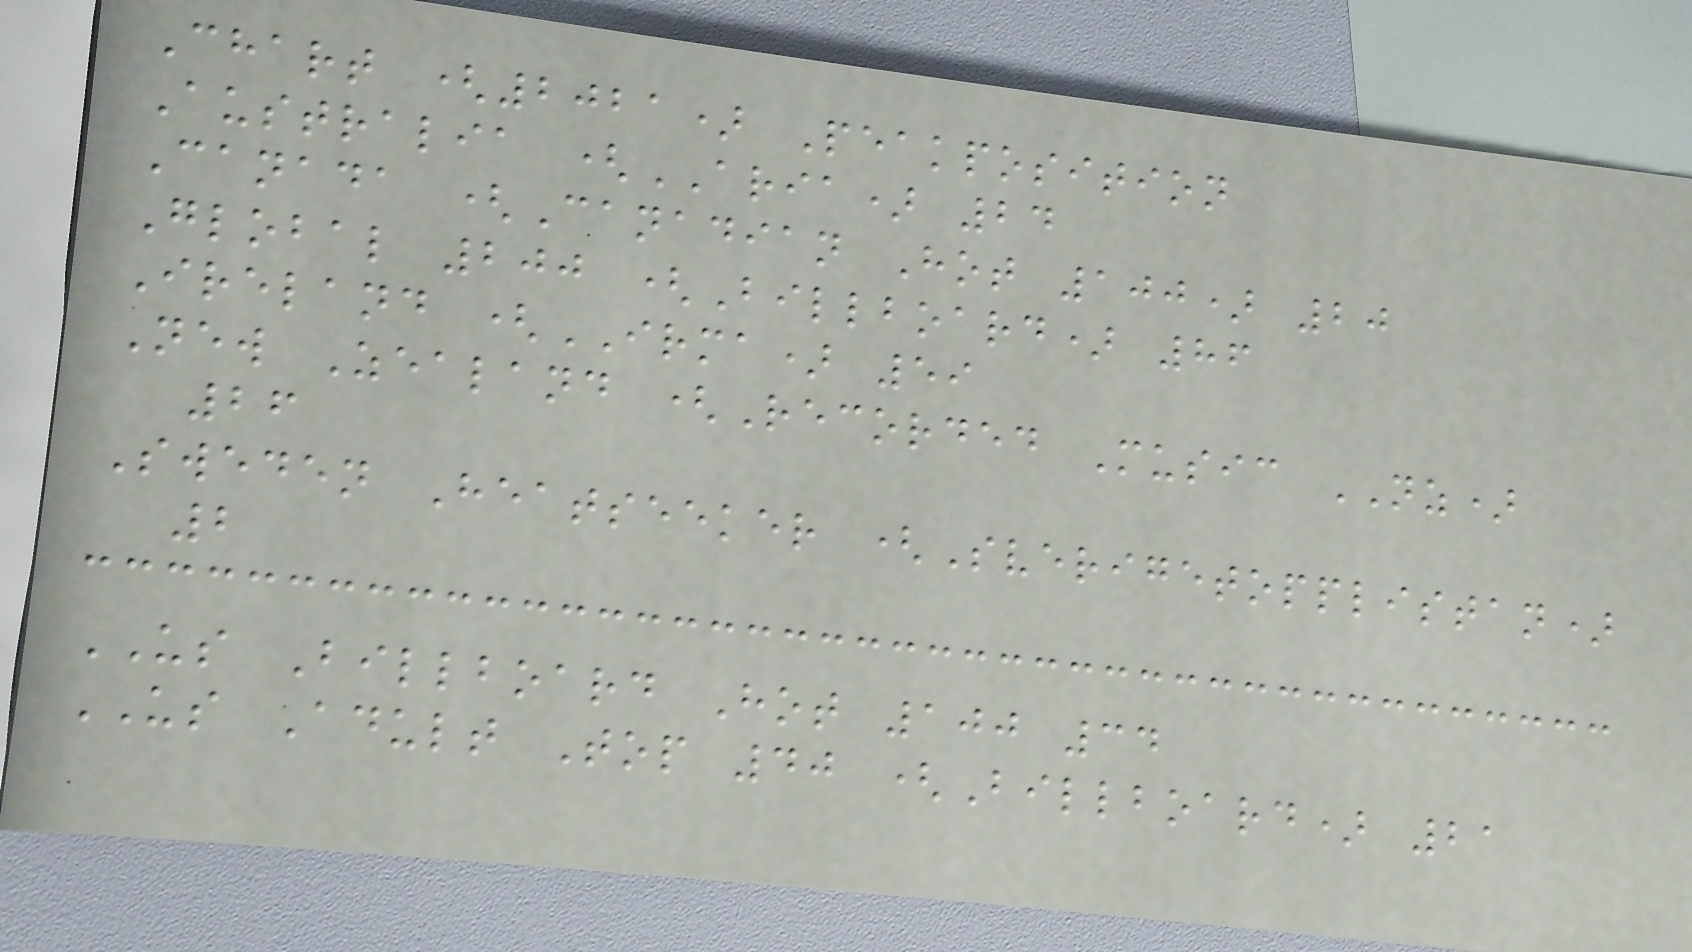Chart (2021) Peakposition
Australia (ARIA) 24
Canada (Canadian Hot 100) 20
Global 200 (Billboard) 86
Ireland (IRMA) 59
New Zealand (Recorded Music NZ)
26
Sweden Heatseeker (Sverigetopplistan)
2
US Billboard Hot 100 34
US Adult Top 40 (Billboard) 21
